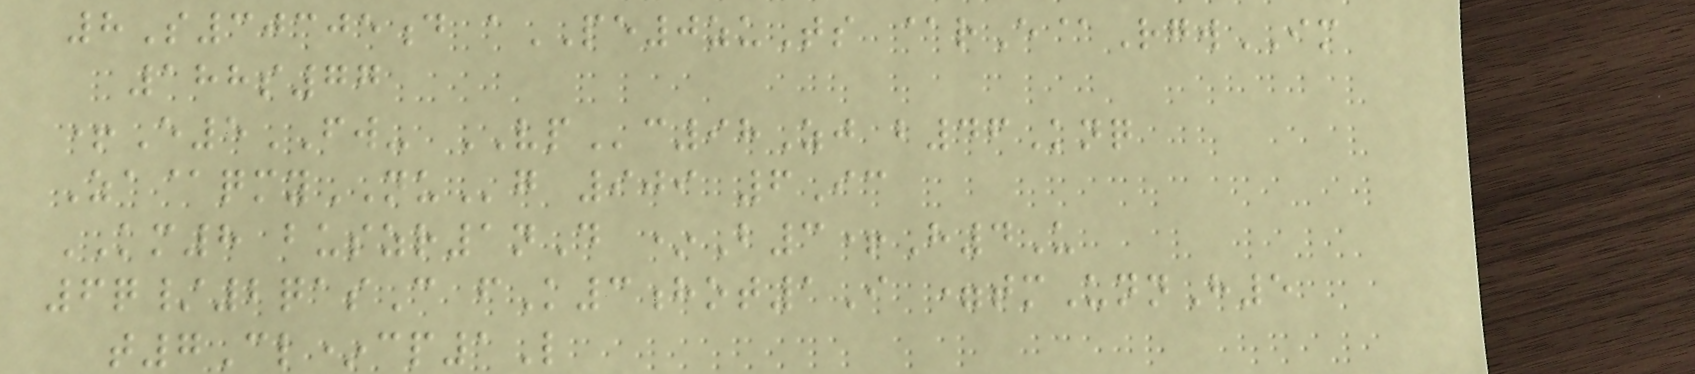8S30305d aPE0zuTs @rE@RgwIM
188s77
+E5FW- VPc98Zj b46Knq
Za@qmyNUg 909 6Ic
KM8 buszr1nD *B3+H4U
6q/2qasC fK3hot1I =tmUnnH5
t7Cl*cp1L
